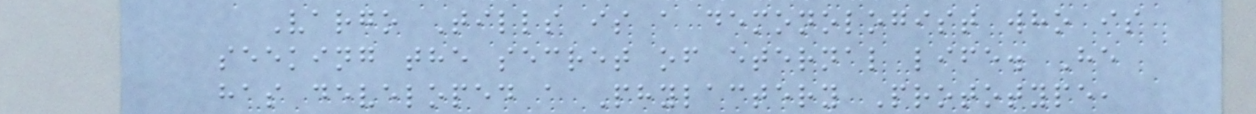Vargo Tills is a demonologist who is
seeking the secret of eternal life. He
has developed a Phylactery Prototype,
